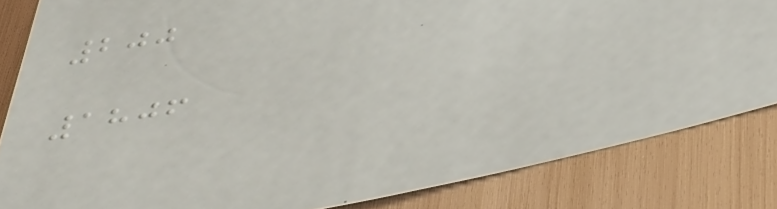200
1806
